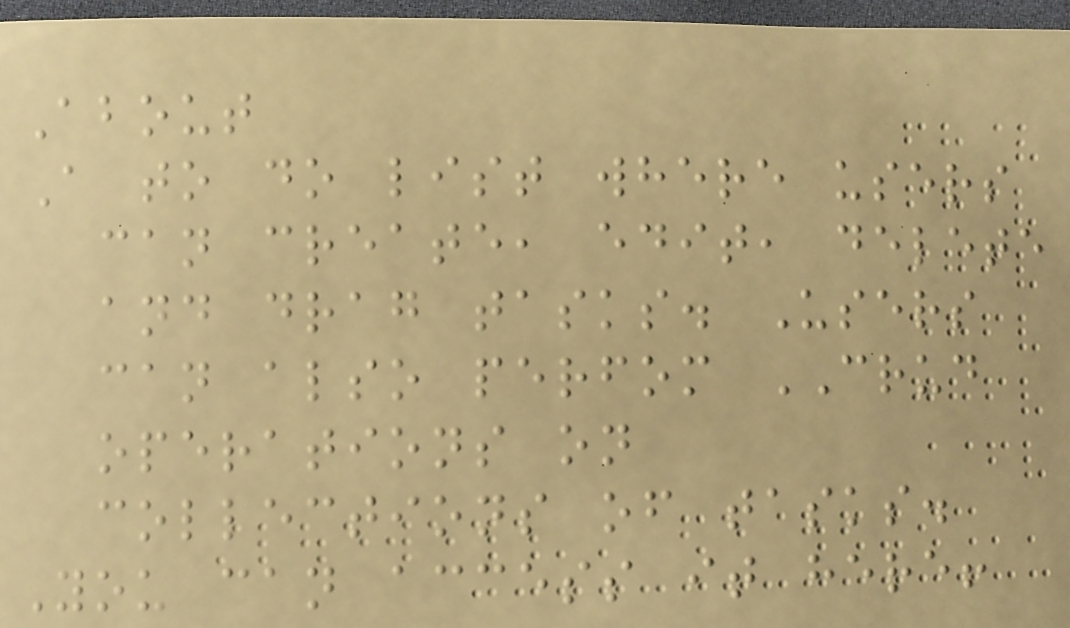About
A to do list where users
can create, edit, delete
and drag tasks. Users
can also perfom CRUD
operations on
collections of tasks.
You can access it here!
